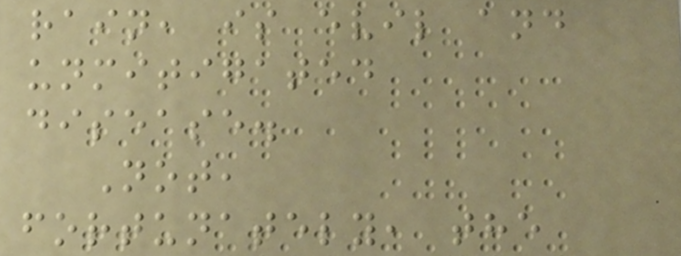rain, is evil and
unmitigated
disease.
Not,
fortunately, the
